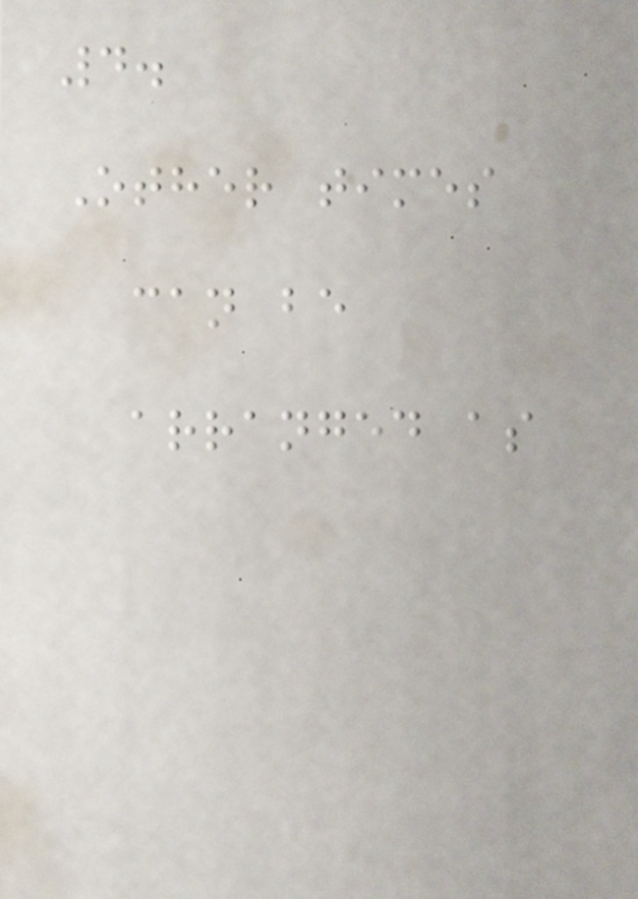4.
Other times
can be
arranged as
